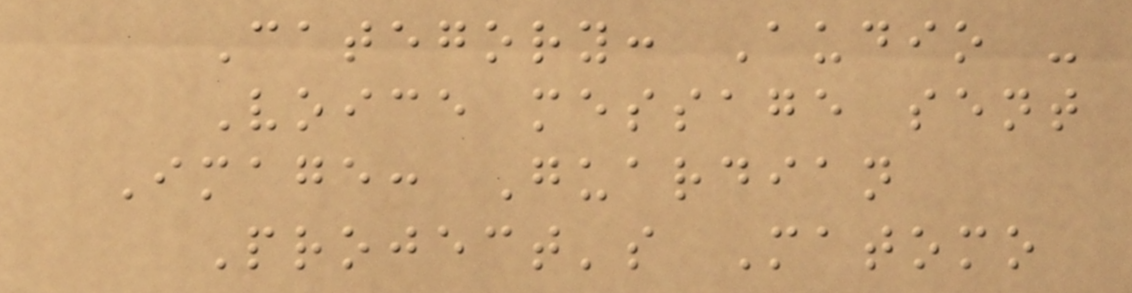Category: Audio -
Voice message sent
Image: Guardian
Project's Matomo
